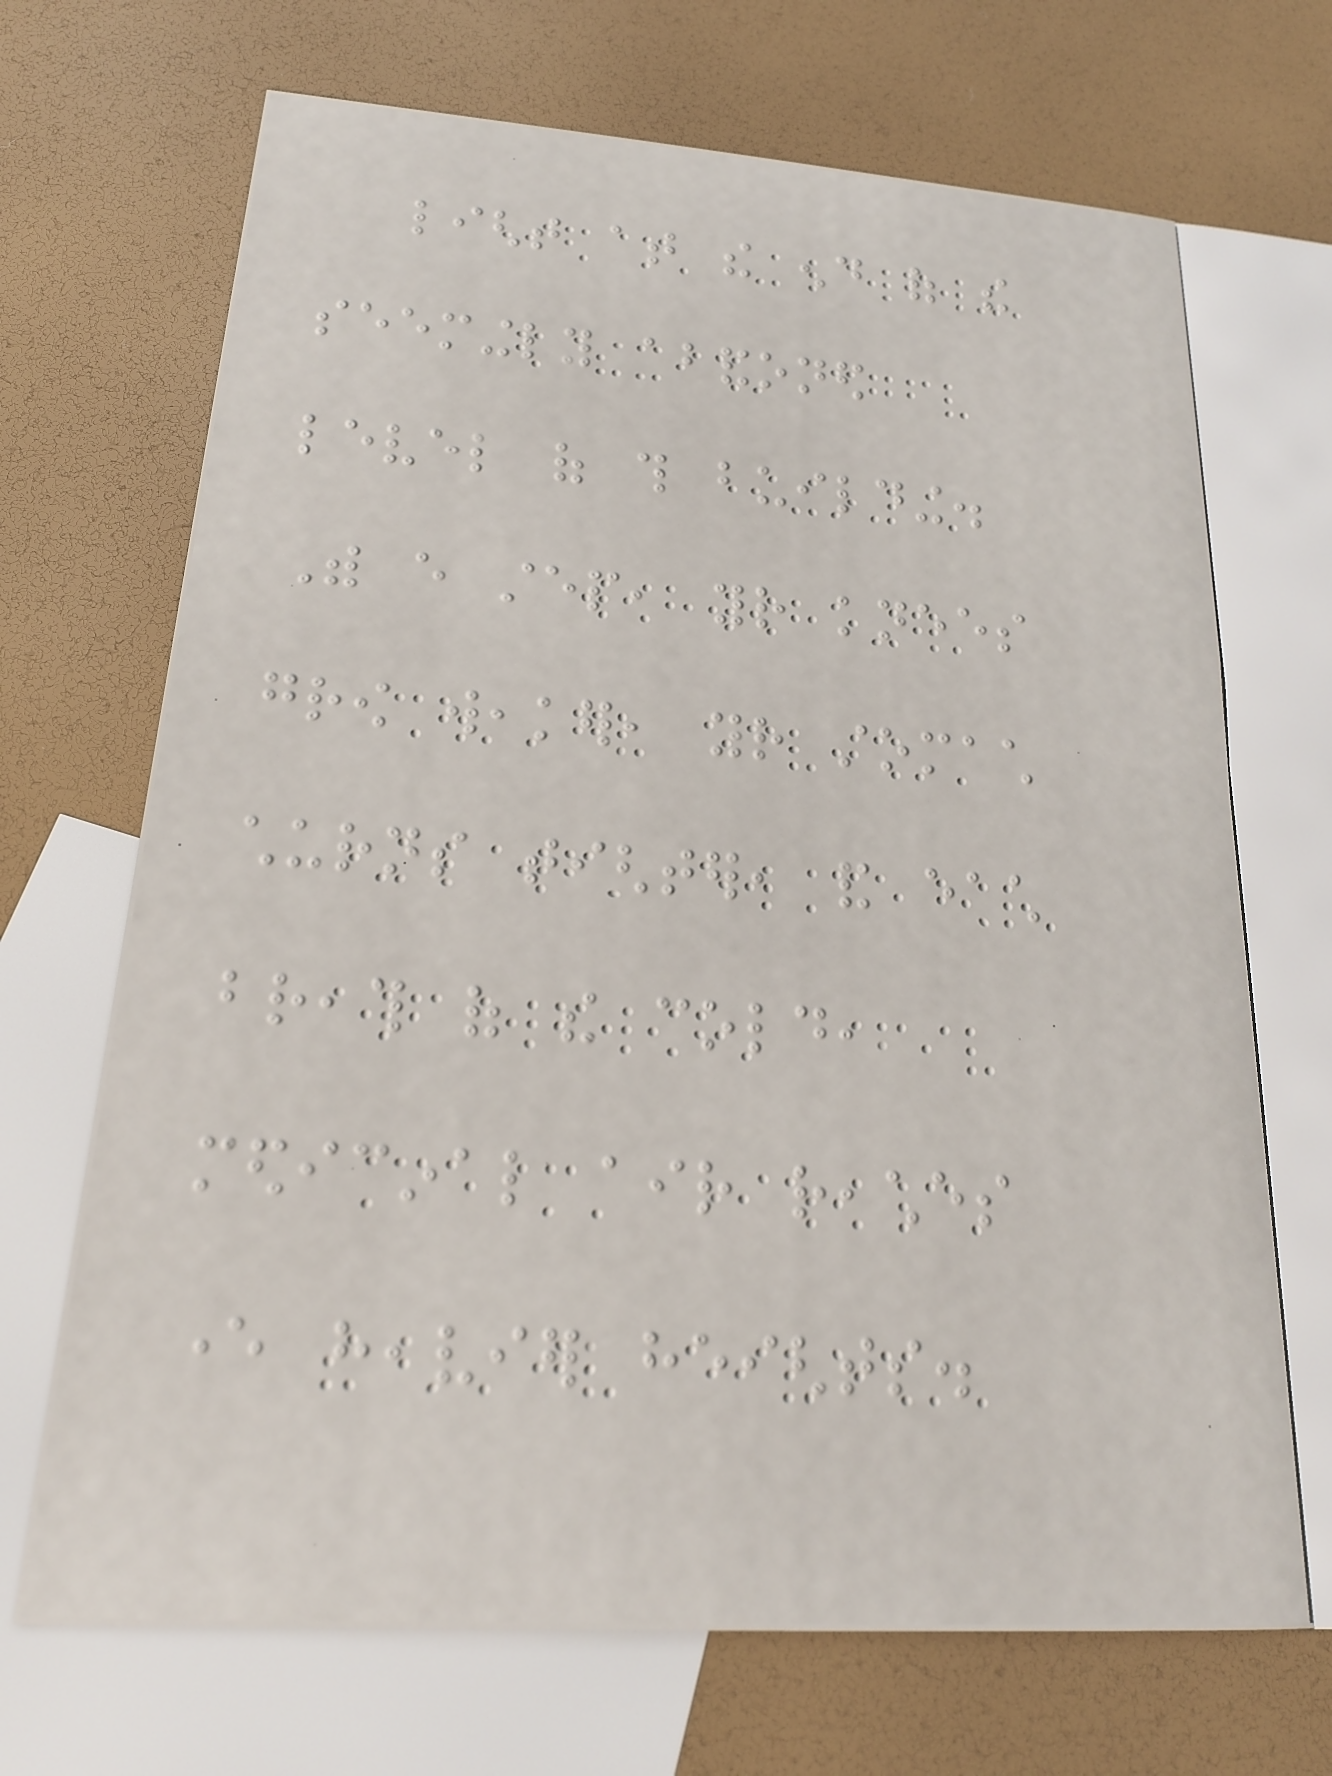light at the end of the
seemingly abandoned
level of this building.
With every step, your knees
grow weaker, your stomach
churns tighter, and each
breath of the cold,
medicinal air reaches
ever heavier heights.
